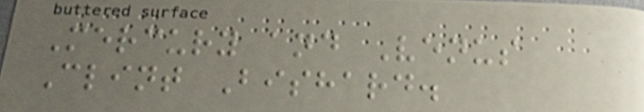Mercury and Venus
Clint Bishard.
